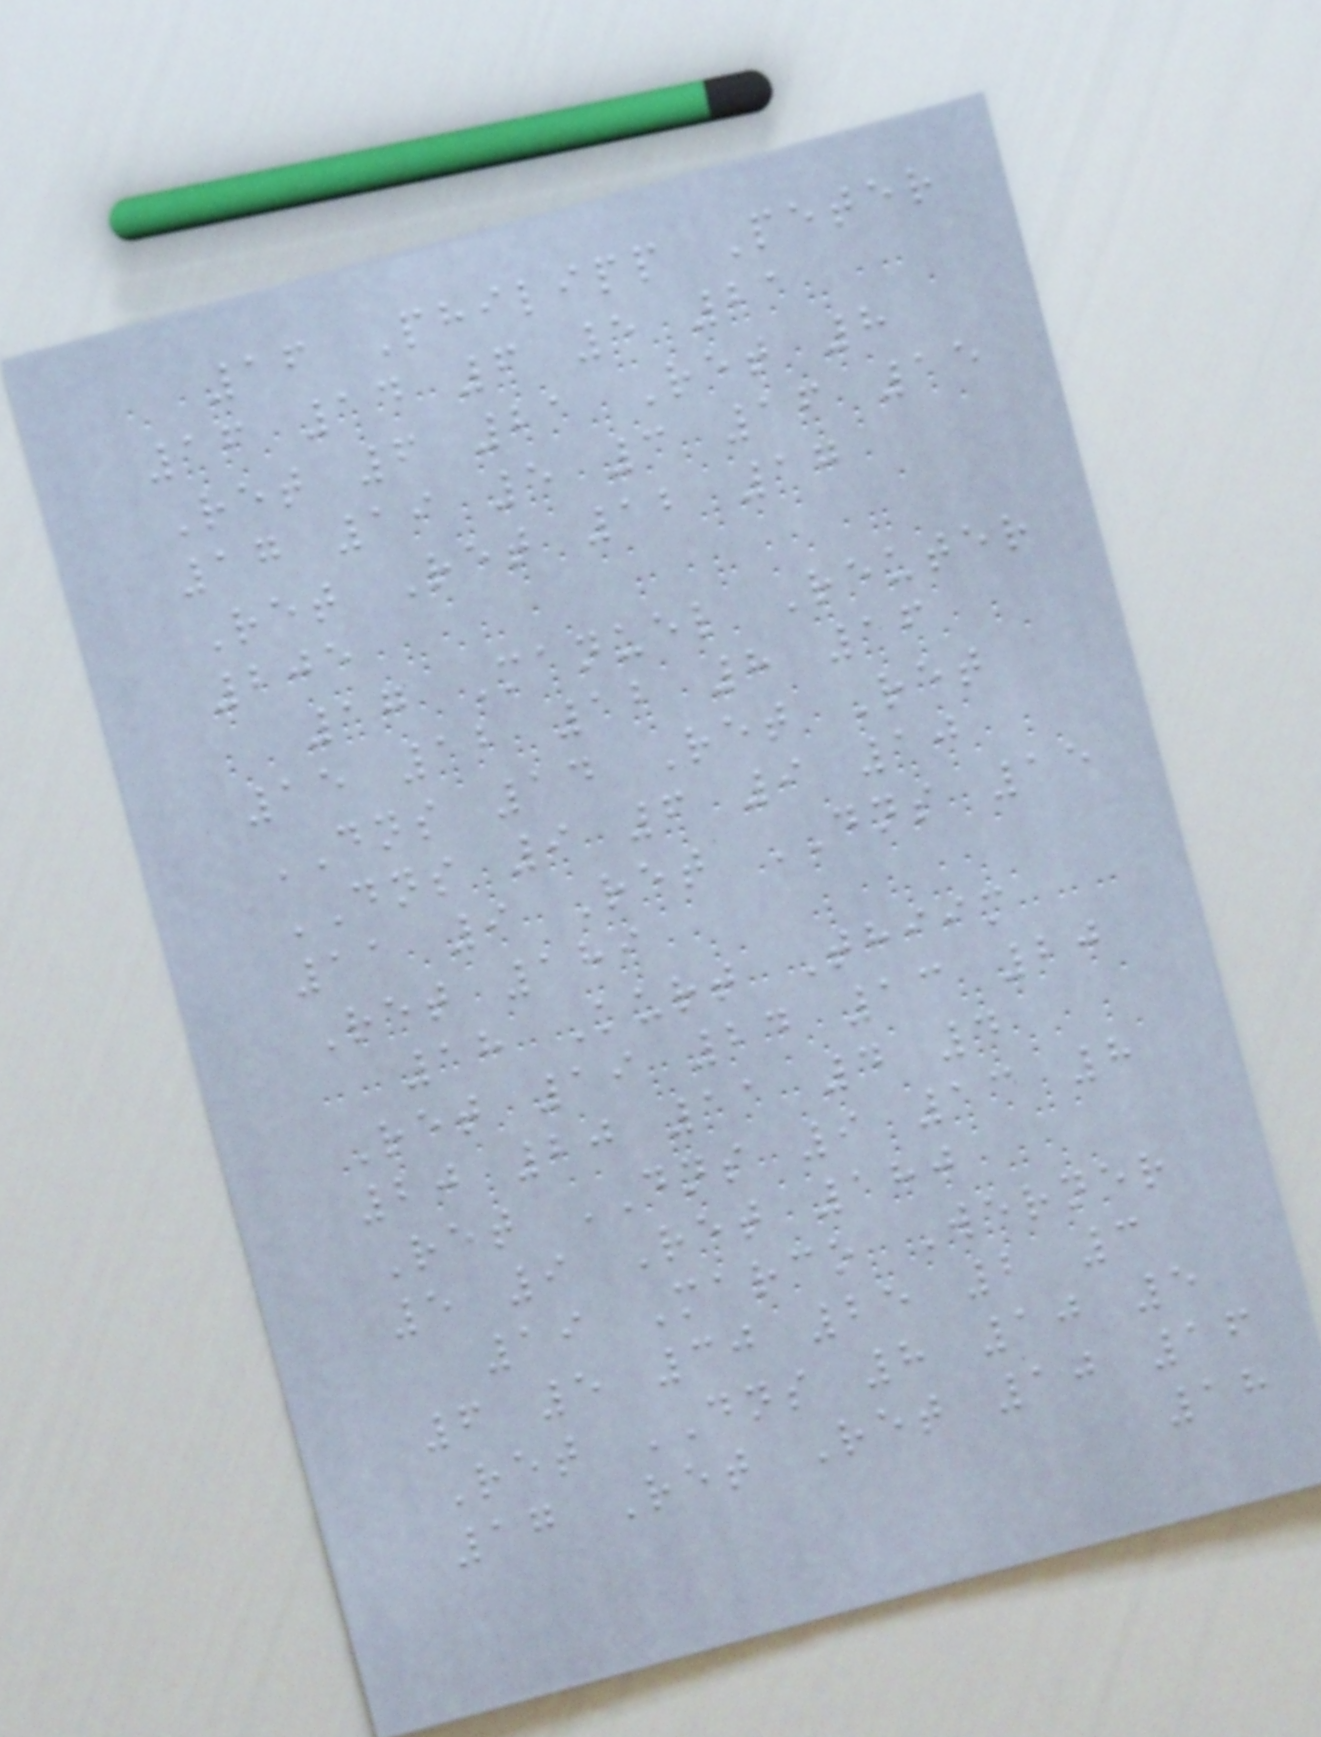16 Philipp Peter
16 14 6 5 21
Ret 6 21 Ret 8
17 19 5 3 16 15
Ret Ret 12 17
205
17 Manuel Reuter
15 12 12 8 16
DNS 14 Ret Ret
DNS 9 6 9 10
11 9 Ret DNS 15
Ret 189
18 Kurt Thiim
Ret 19 24 13 20
20 20 11 4 4
Ret DNS 9 13 8
5 9 Ret 180
19 Marco Werner
6 5 30 25 2 3
Ret DNS 8 10 5
17 Ret Ret 10 16
18
